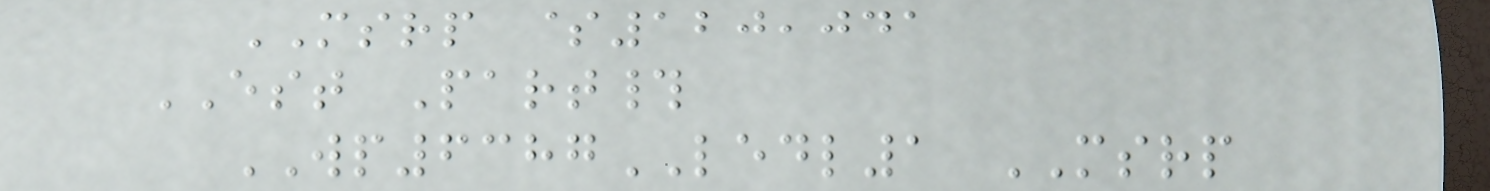MSRP $120,041
EST Part#
WP6387LEDL1 MSRP
